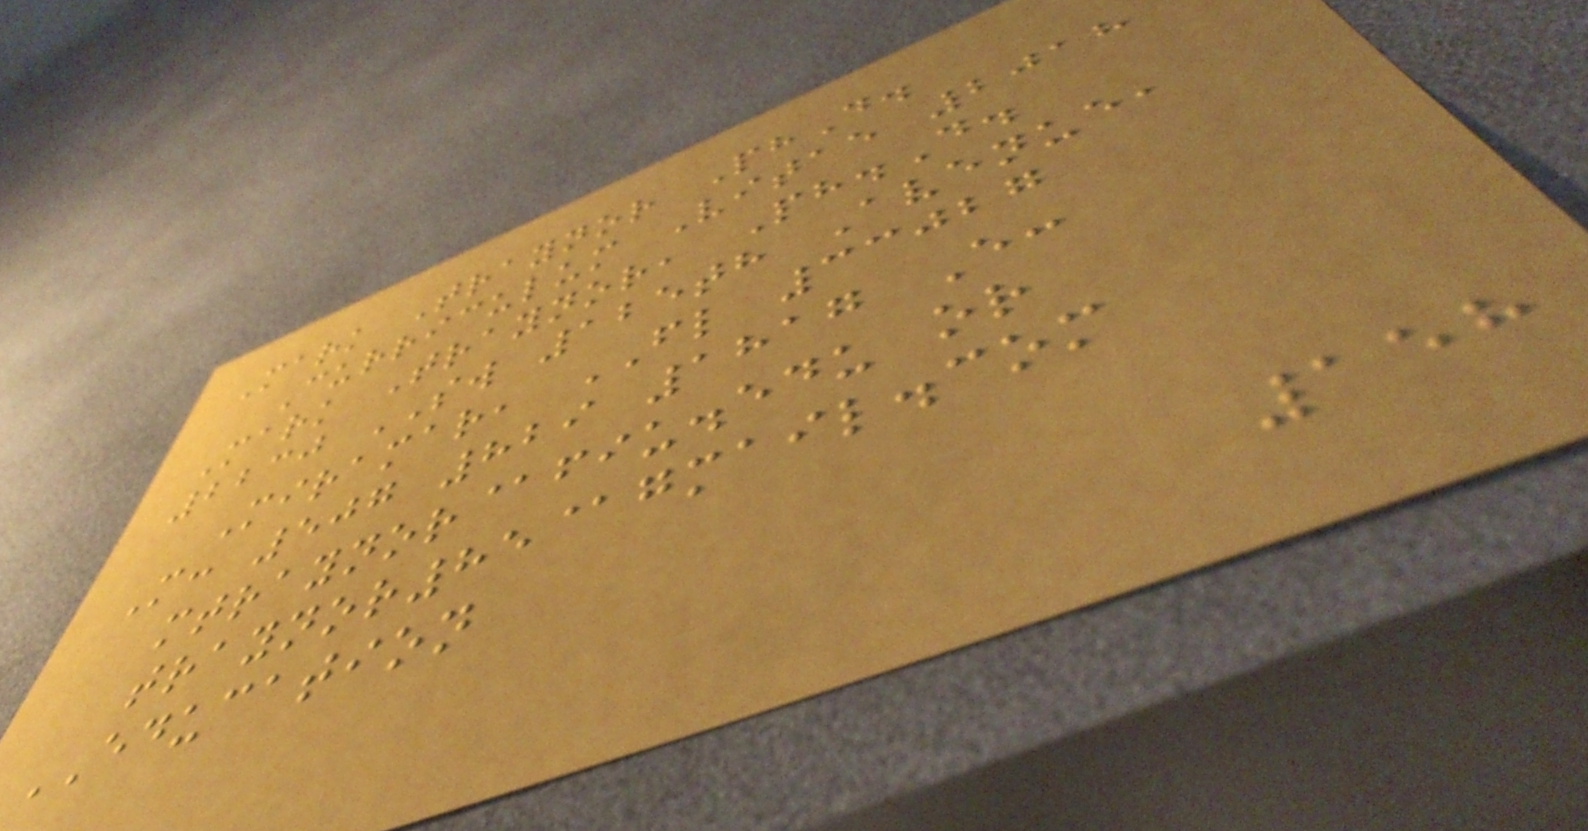Mark Traynor PhD.
Curriculum Vitae 2018
Mark Traynor, Ph.D.
2230 SW 125th Avenue,
Miramar, FL 33027
M: 507 829 1817 E:
mtraynor@fiu.edu or
traynor85@gmail.com
EDUCATION
158
